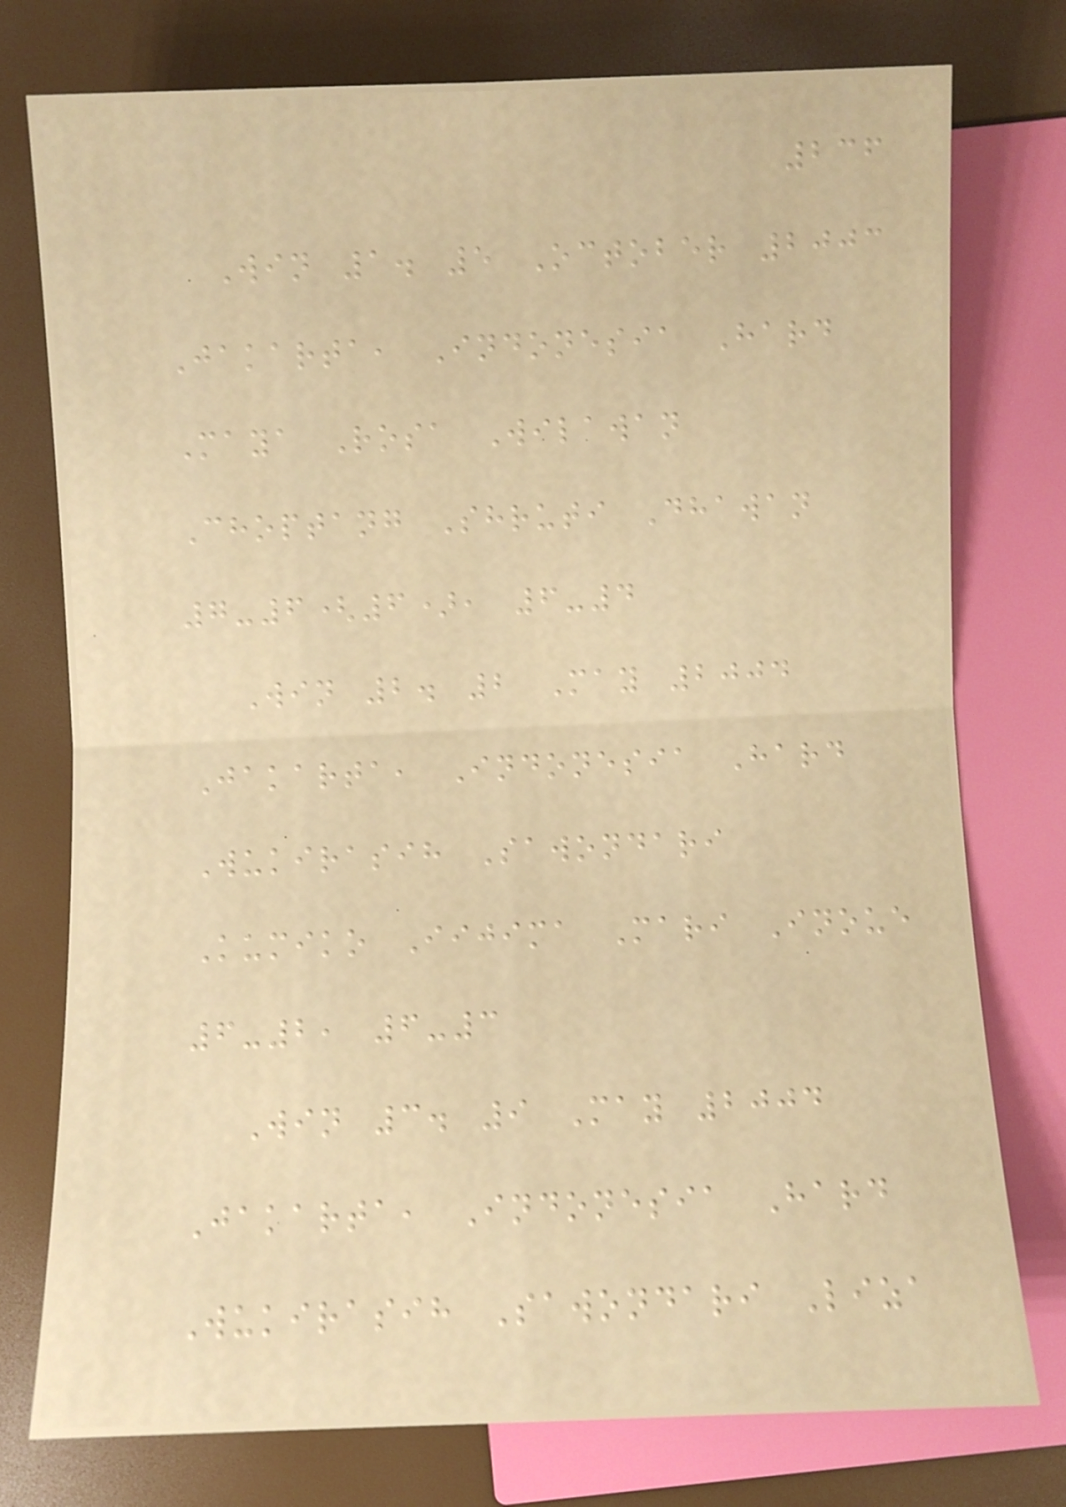236
Win 1. 5 October 2003
Jakarta, Indonesia Hard
Maya Rosa Wilawan
Choptang Shruti Dhawan
7-6(6), 6-4
Win 2. 2 May 2004
Jakarta, Indonesia Hard
Wukirasih Sawondari
Kumiko Iijima Mari Inoue
6-2, 6-3
Win 3. 9 May 2004
Jakarta, Indonesia Hard
Wukirasih Sawondari Liza
